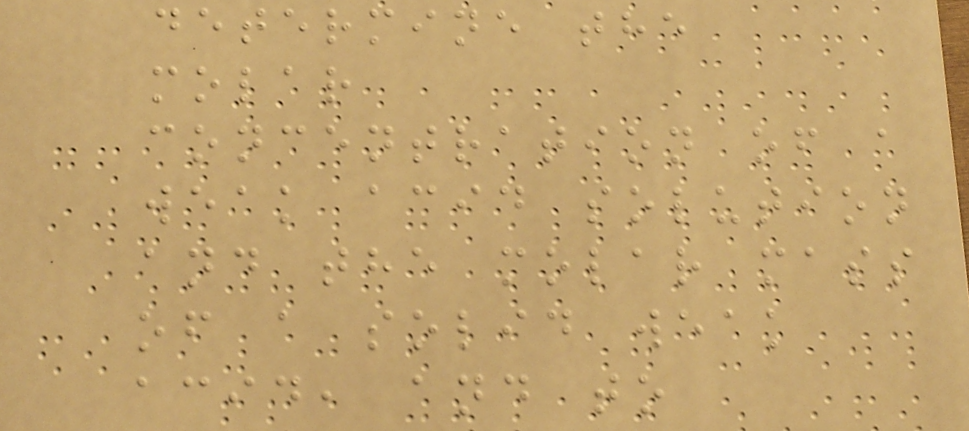determine the
molar
concentration of a
weak acid solution
and the molar mass
of a solid weak
acid, and to
